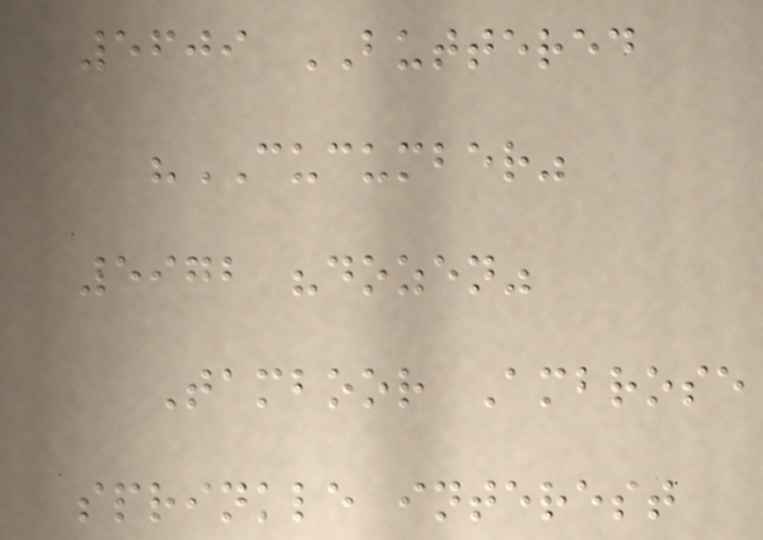5609 BUTTERED
"CUCUMBER"
5972 "dozen"
Tamboor Ambrose
sprinkle interest
